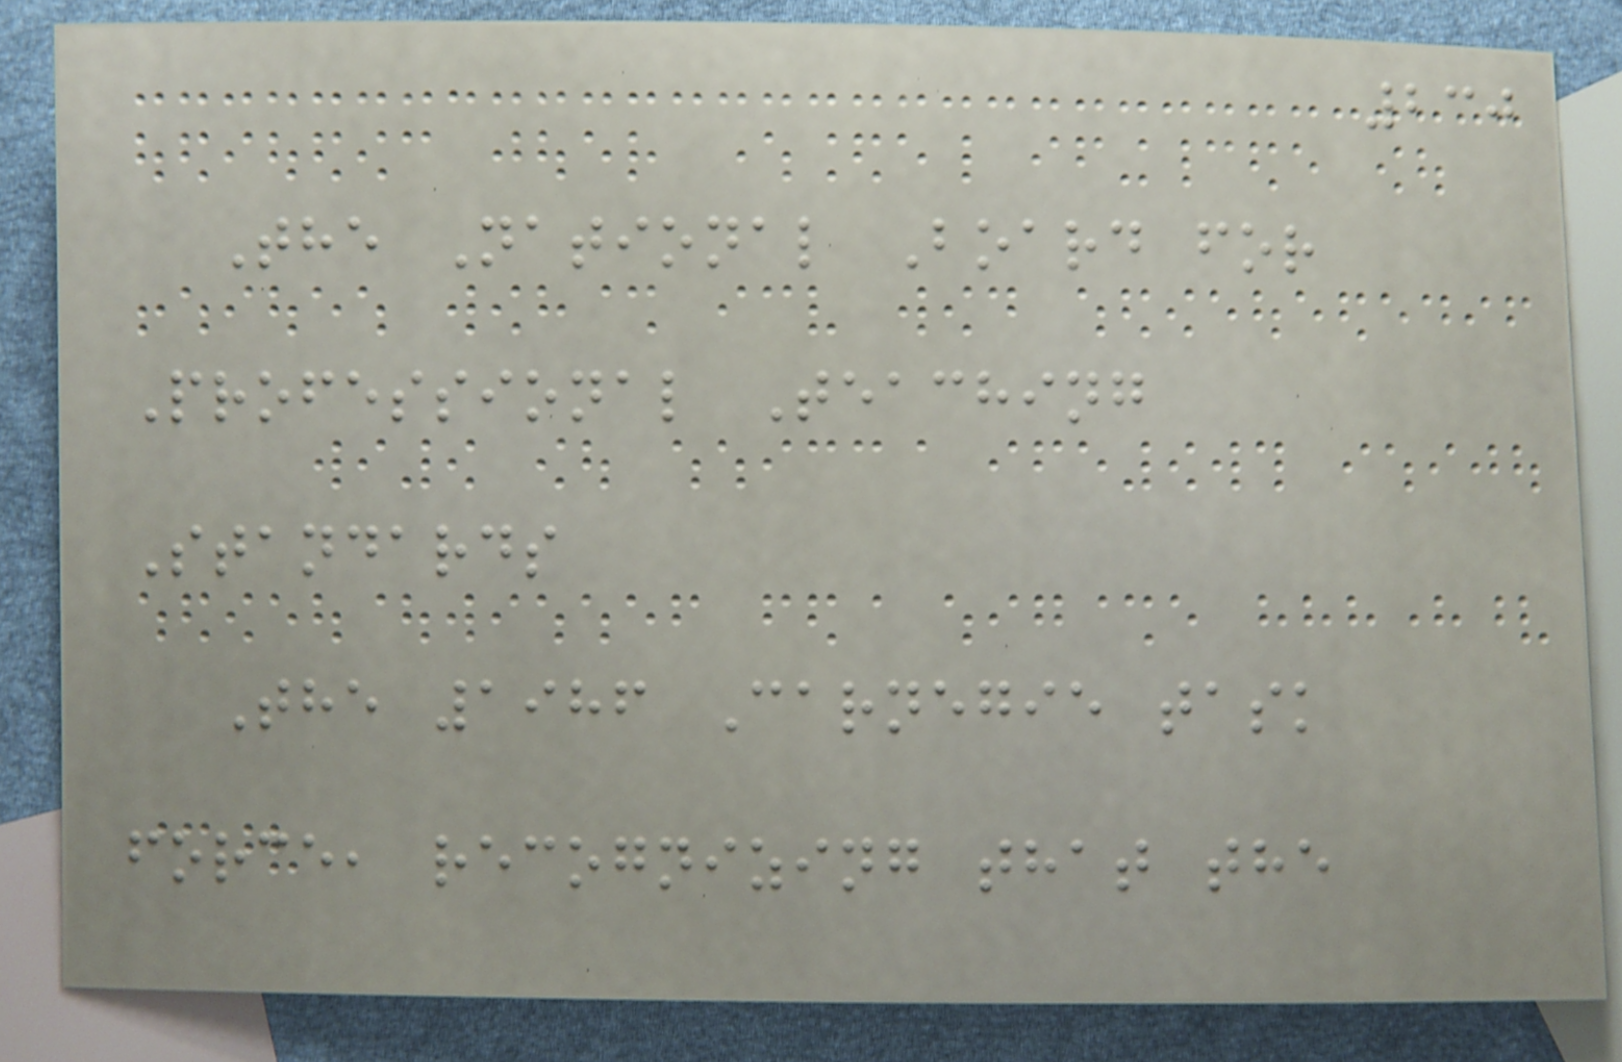230
The National Board for
Professional Teaching
Standards
The 1986 Carnegie task
force, recognizing that the
